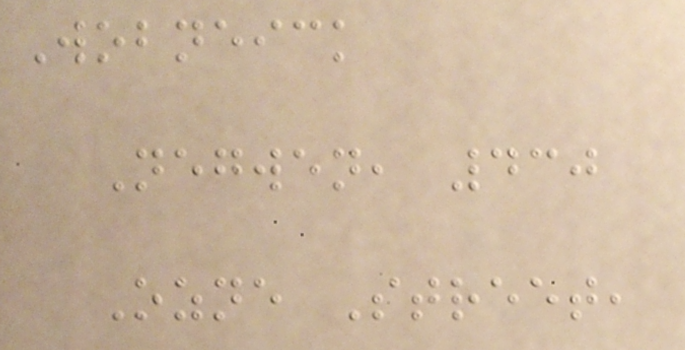Wobneick
Negwen, 430
Ozne Street,
